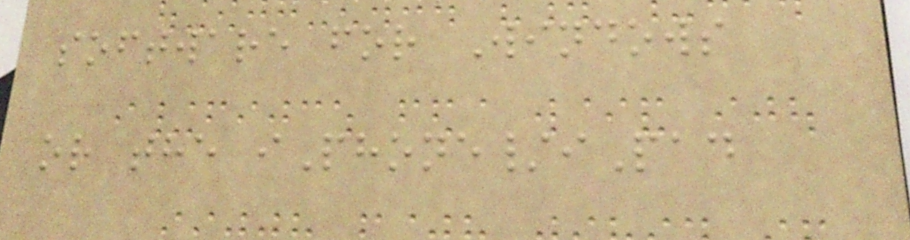software for Windows
or the iPhone/iPad
